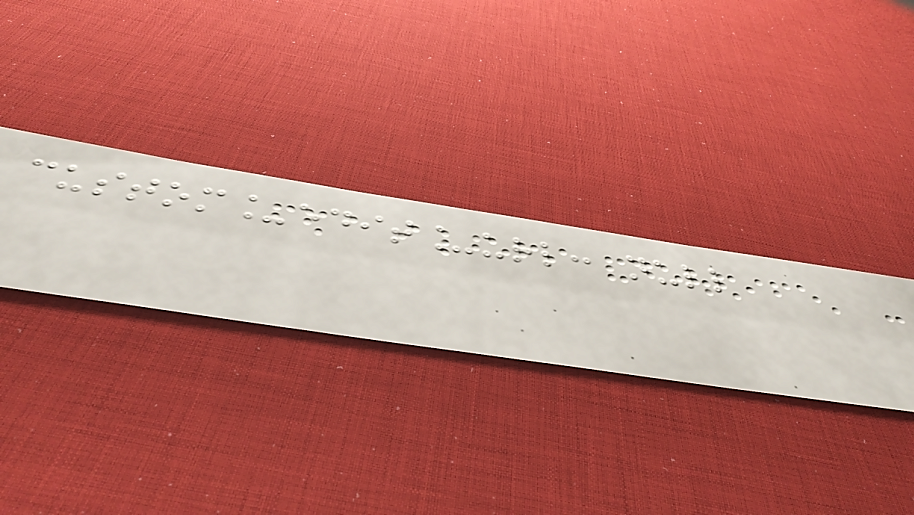custom_edit_url: null
